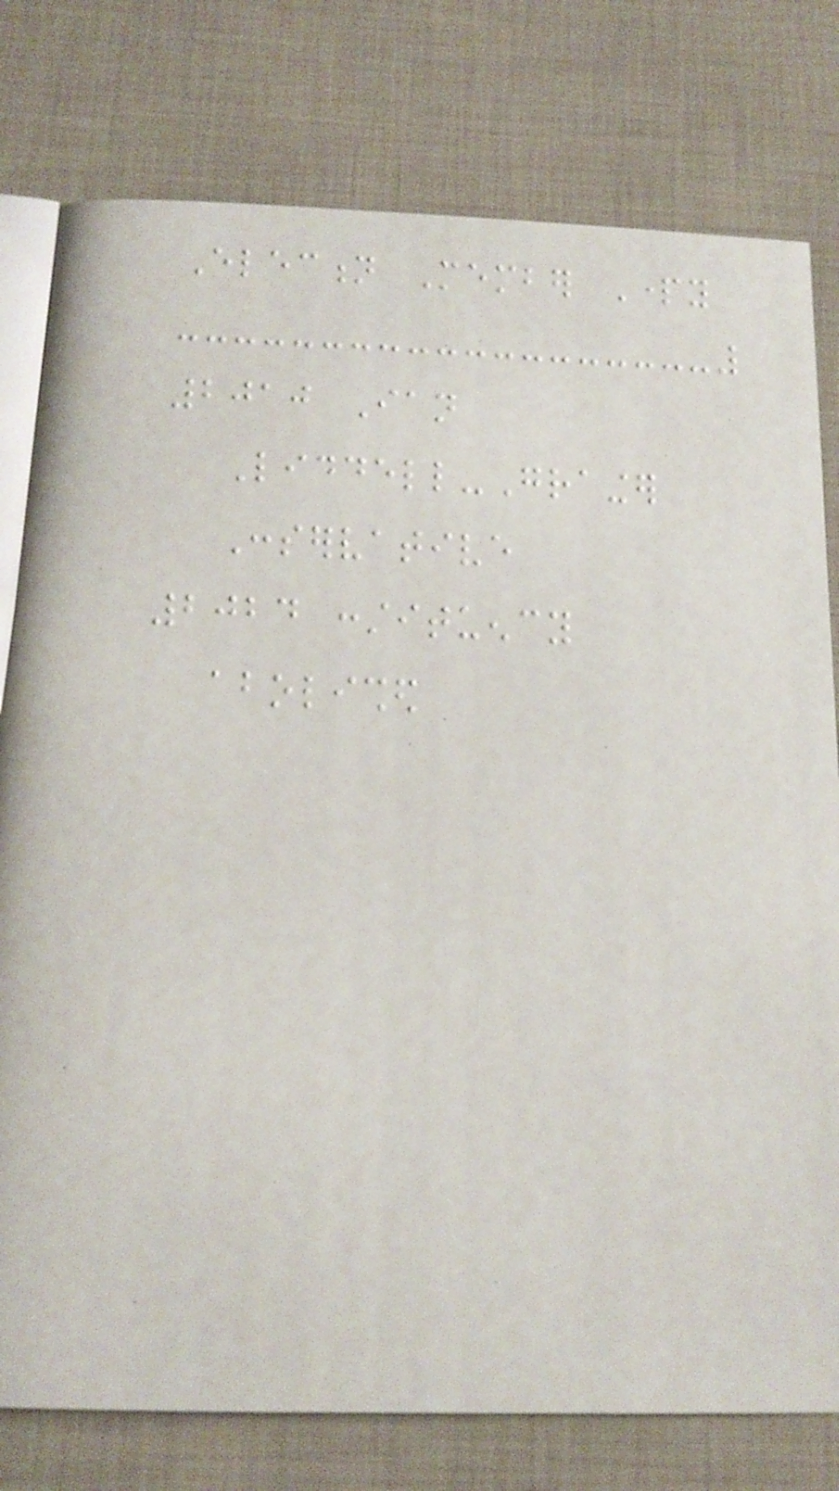Election Member Party
2010 Ian
Liddell-Grainger
Conservative
2024 constituency
abolished
